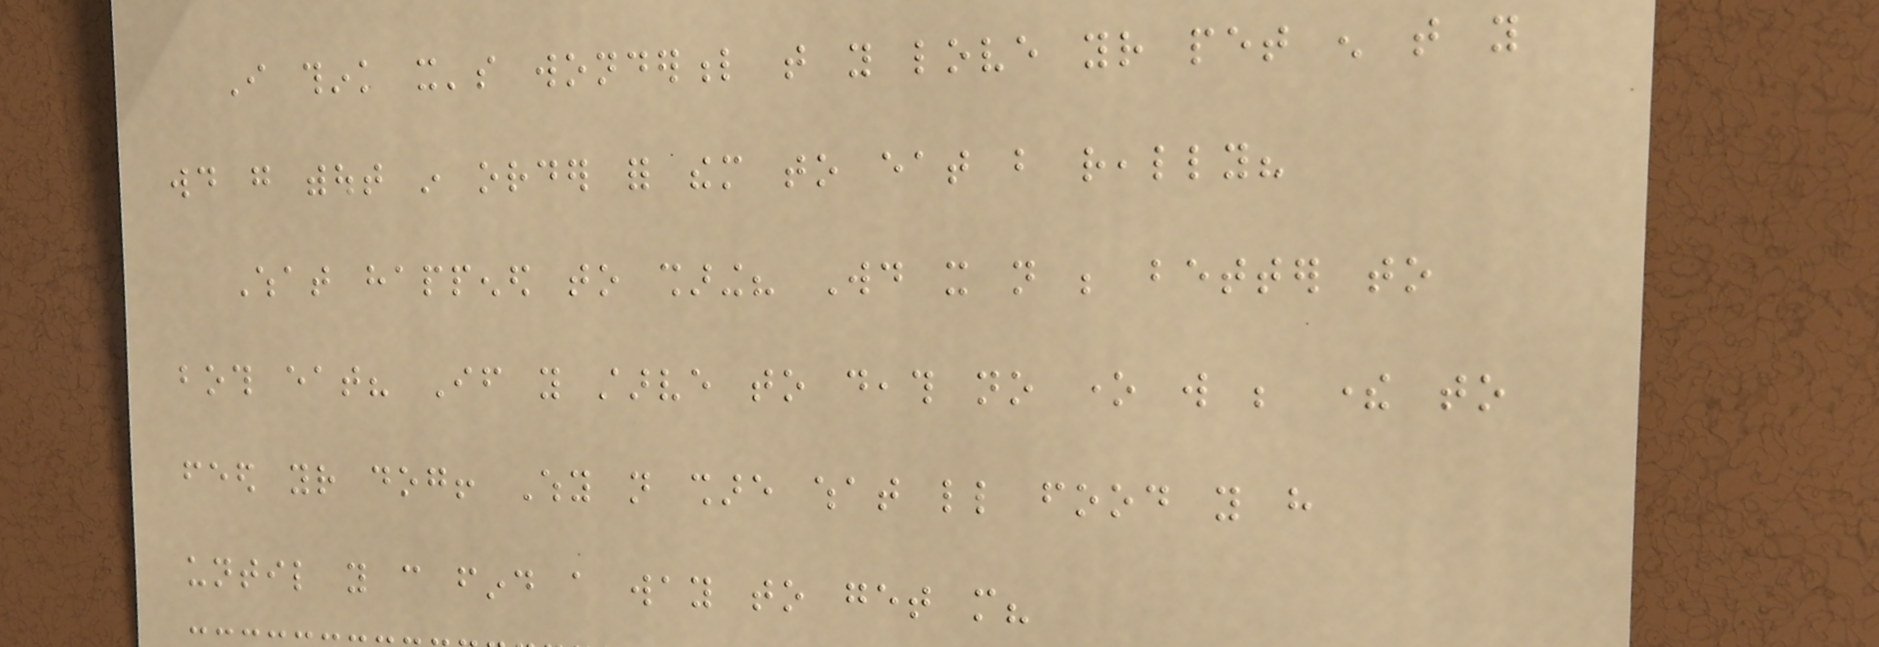I think it's wonderful that you love your pet enough that you
would go without in order for them to eat but really?
What happened to sharing? Would it not be better to
both eat? If you starve to death no one will be there to
feed your dog! Why not share what little food you have
until you can find a way to get more?
